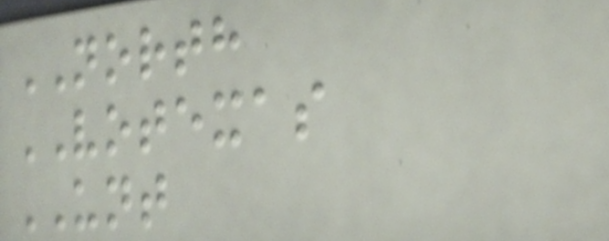NORTH
VOTEXAS
UNT
